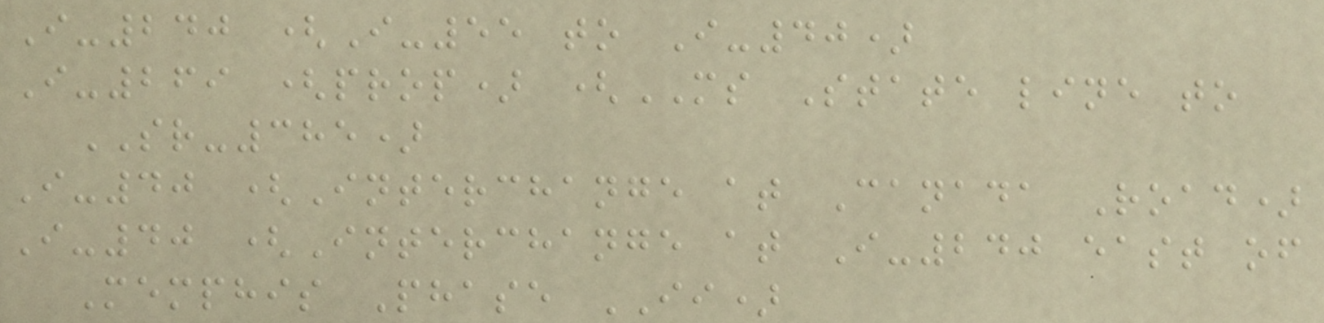I-240 (I-55 to I-40)
I-269 (prop) (MS State line to
SR-385)
I-40 (Interchange at Canada Road)
I-40 (Interchange at I-240 east of
Memphis Phase II)
